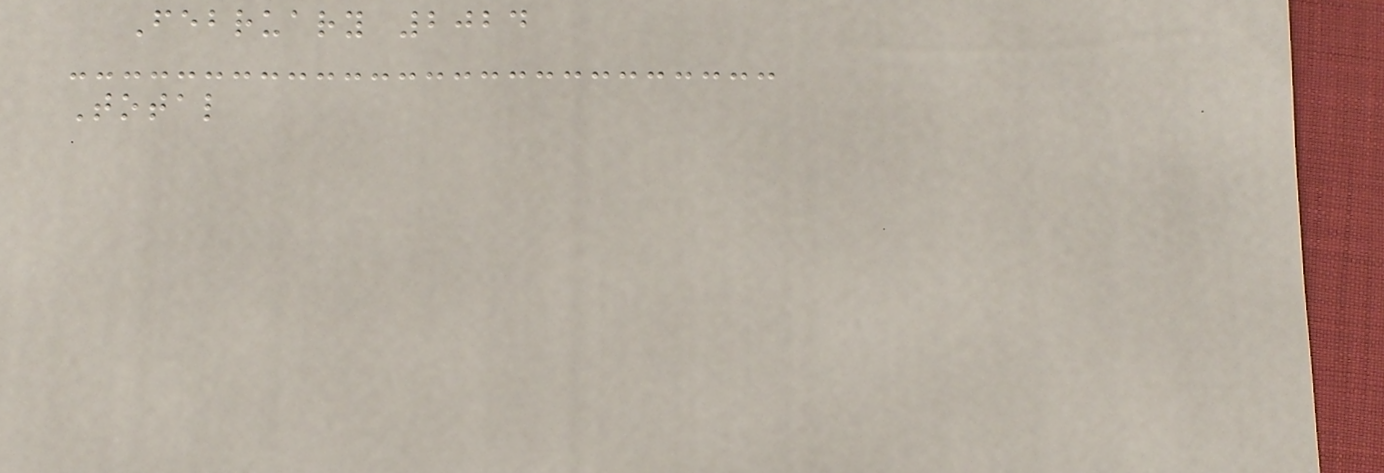February 2024
Total
